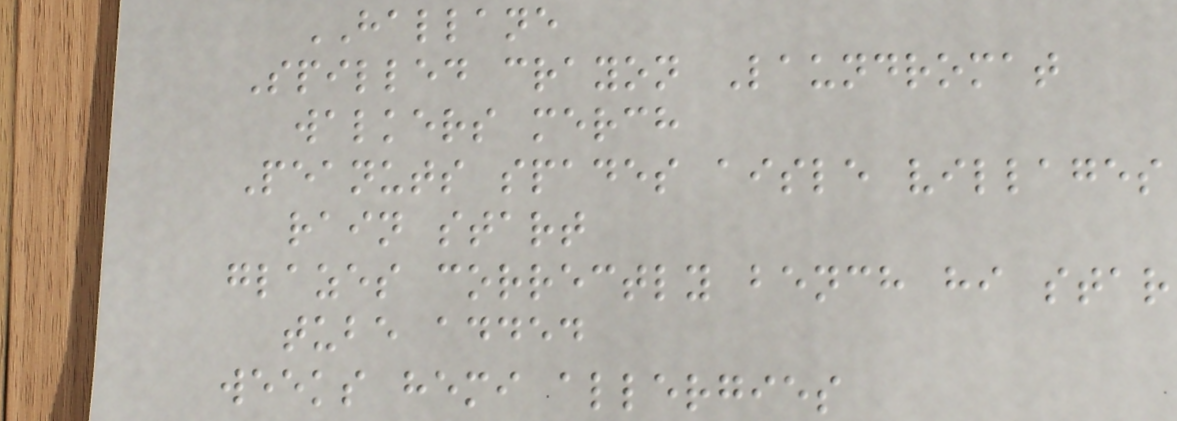HALLANE
Spilled crayon Laundromat
walkers merch
Peanuts spades aisle villages
rain start
glazes correctly bench hi star
tube added
weeks hemi allergies
